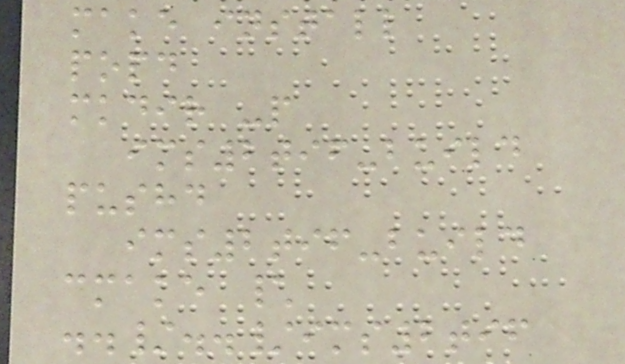make install
popd
mkdir -p
ims2tif-build
pushd
ims2tif-build
cmake \
../../ims2tif
